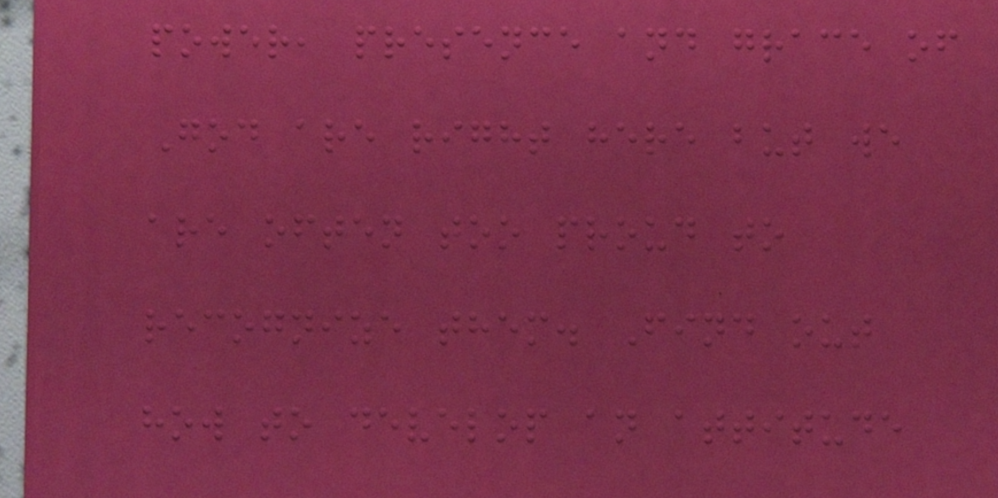power, presence and grace of
God are right here but we
are often too proud to
recognize them. Find out
how to develop an attitude
